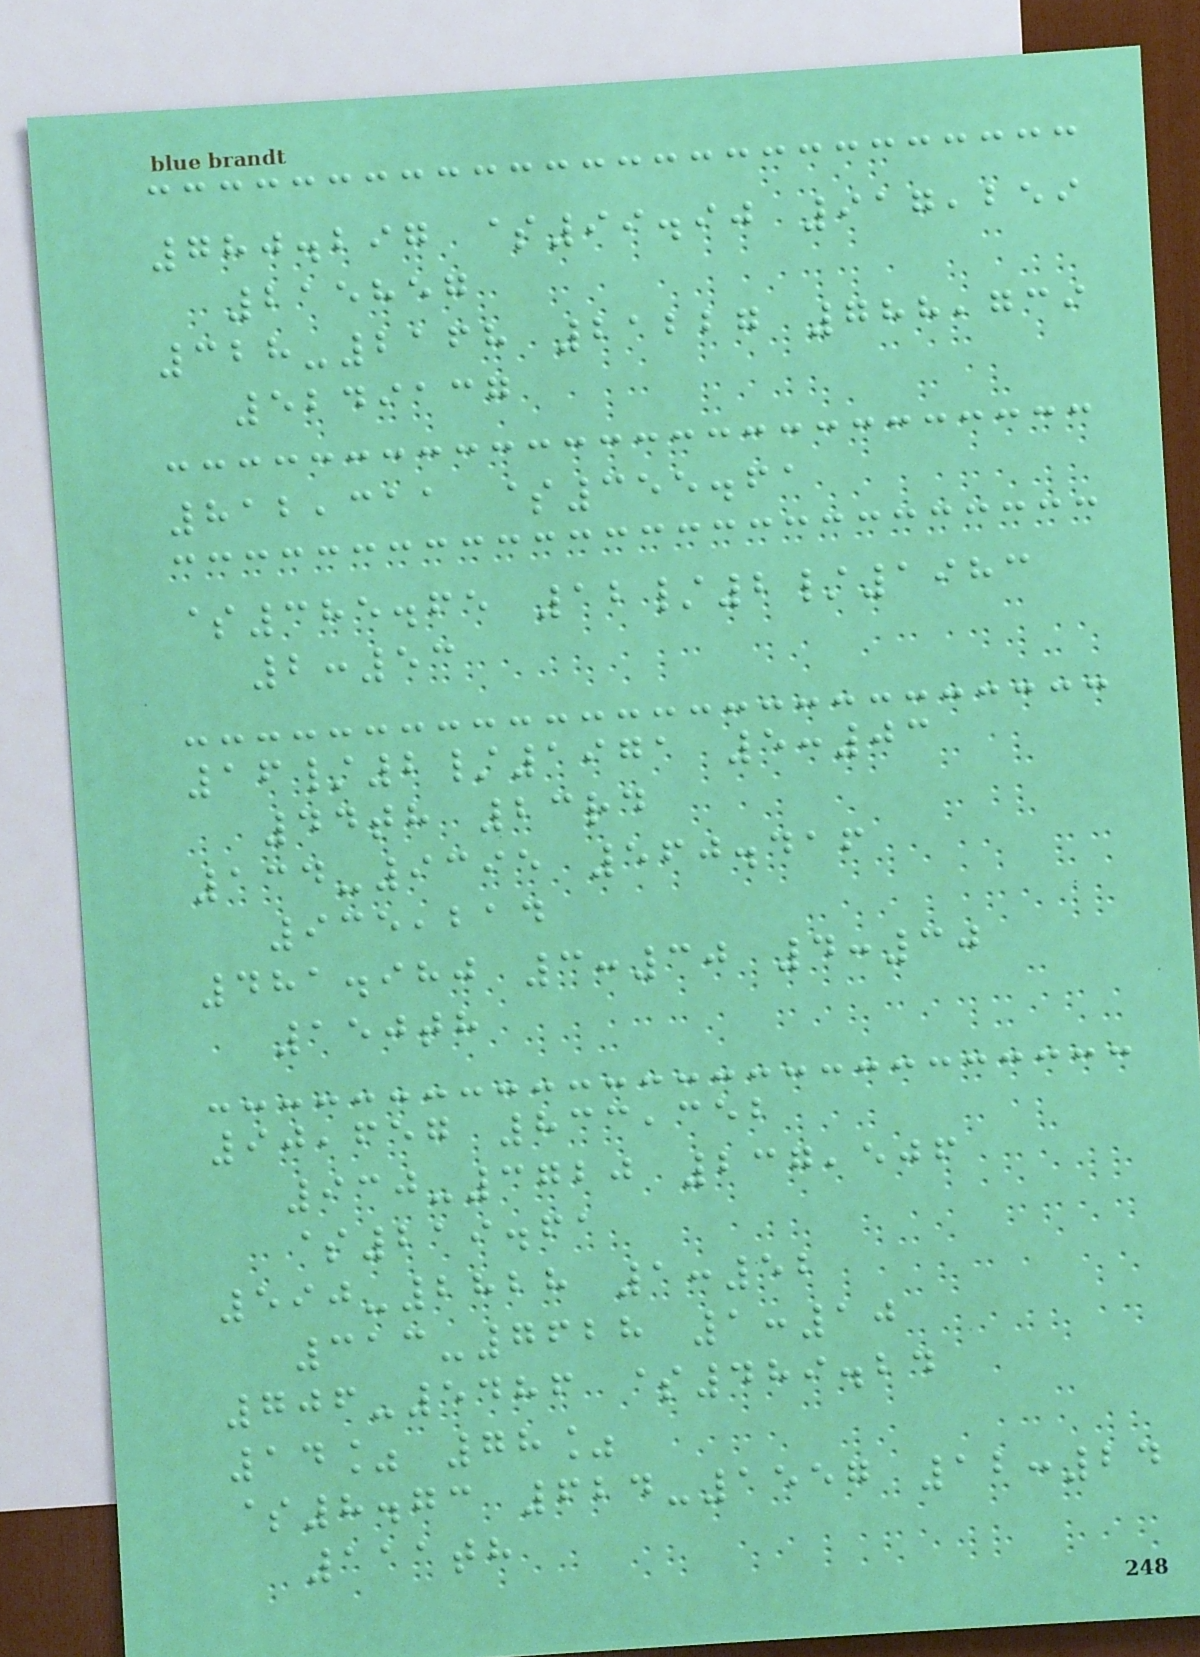780.297 $99.90 917,259
215857
328-2168 21227 788,739
5249137
812,311 $355.61
$385.65 12/2/1983
2:53
16/2/1971 5:03
44th 23rd
134-9395 560.416
935,214
481.980 3:30 4:30
150th
90,657 833,352
930-3720 237,506
$219.61
590-2828 1:52
313-7628 1:10
706-5486 $489.24
14% 78%
$8.73 624-1557 12:24
111th
